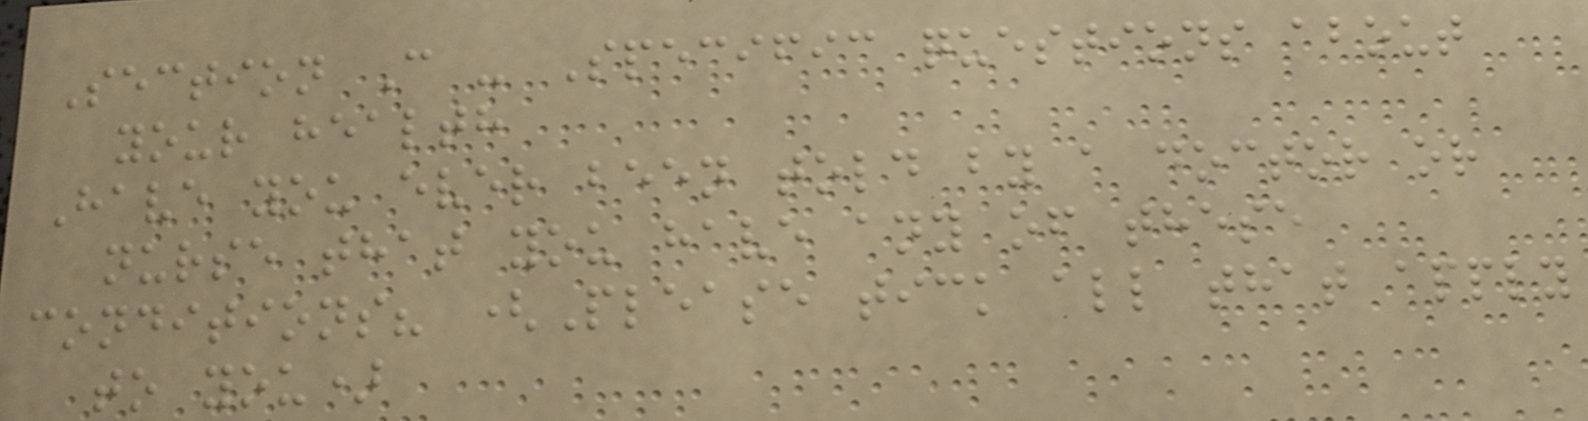Section C - Specific questions about
your health
Have you ever been told by a doctor or
nurse that you have any of these
conditions? (Please tick all that apply
to you)
